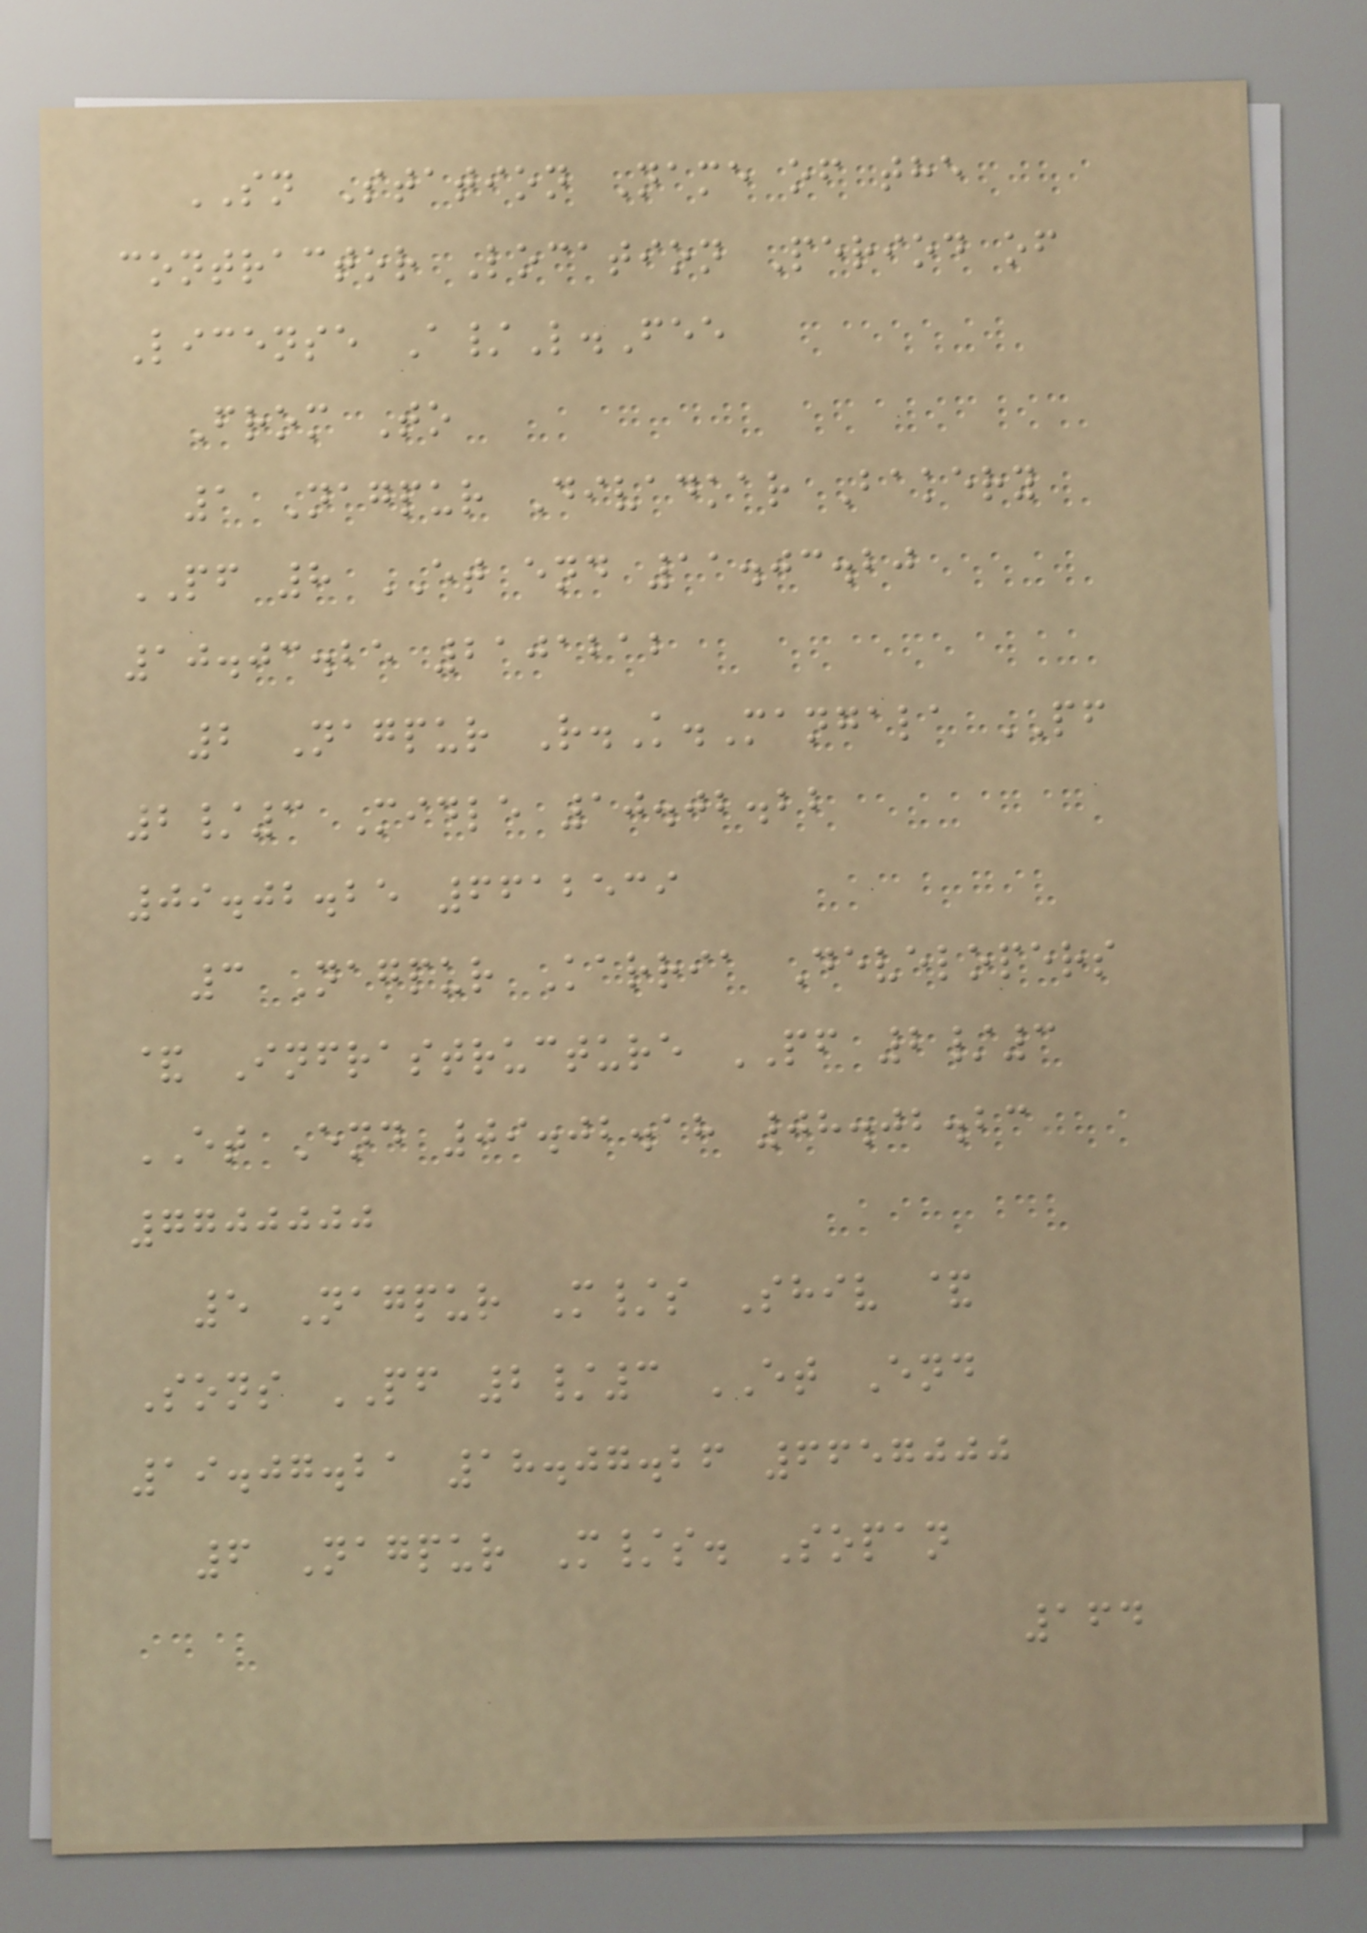SN Station Name of the
contractor Location Period of
License A/L.Fee
From To
1 Nagpur Divadkar Bakery
PF 8 ET end 11.03.20
10.03.25 2101212
2 Nagpur R.K.Mangala PF
2/3 Midle 10.02.22
09.02.25 6612539
3 Nagpur Karria Developers
& Infrastructure PF 2/3
ET End 09.02.18 08.02.23
7700000
5 Nagpur M/s Shiv &
Sons PF 2/3 ET End
19.07.21 18.07.26 6657000
6 Nagpur M/s. Sopan
164
